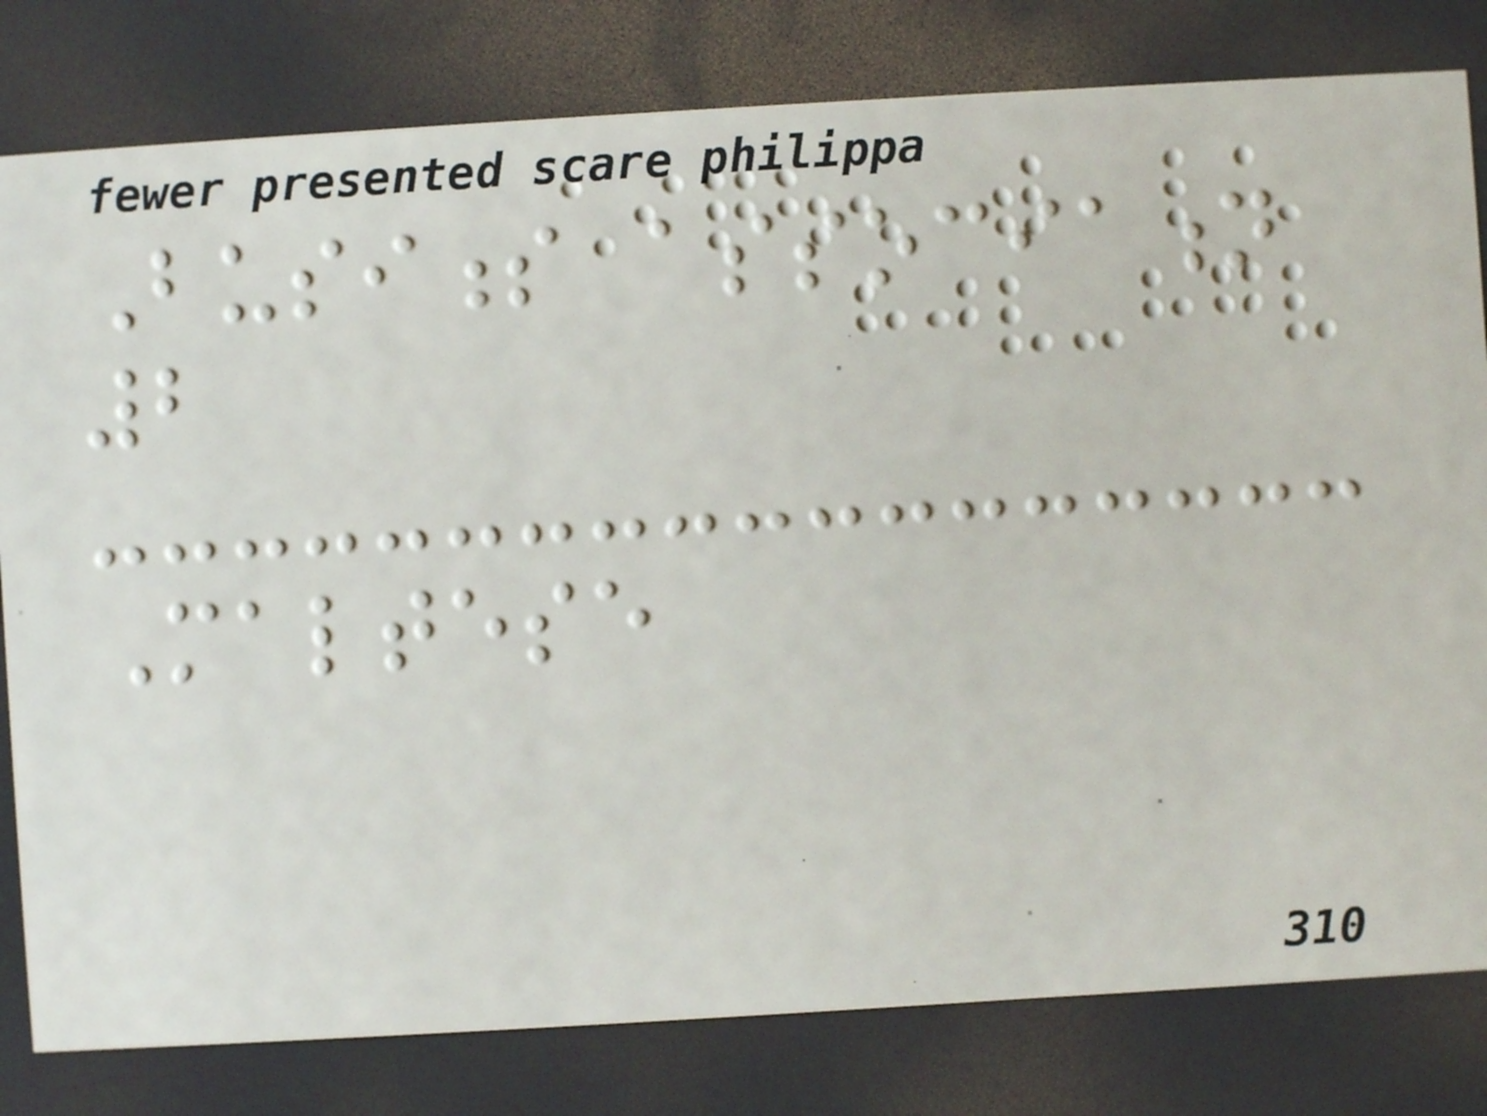Business association
2
Maltese
